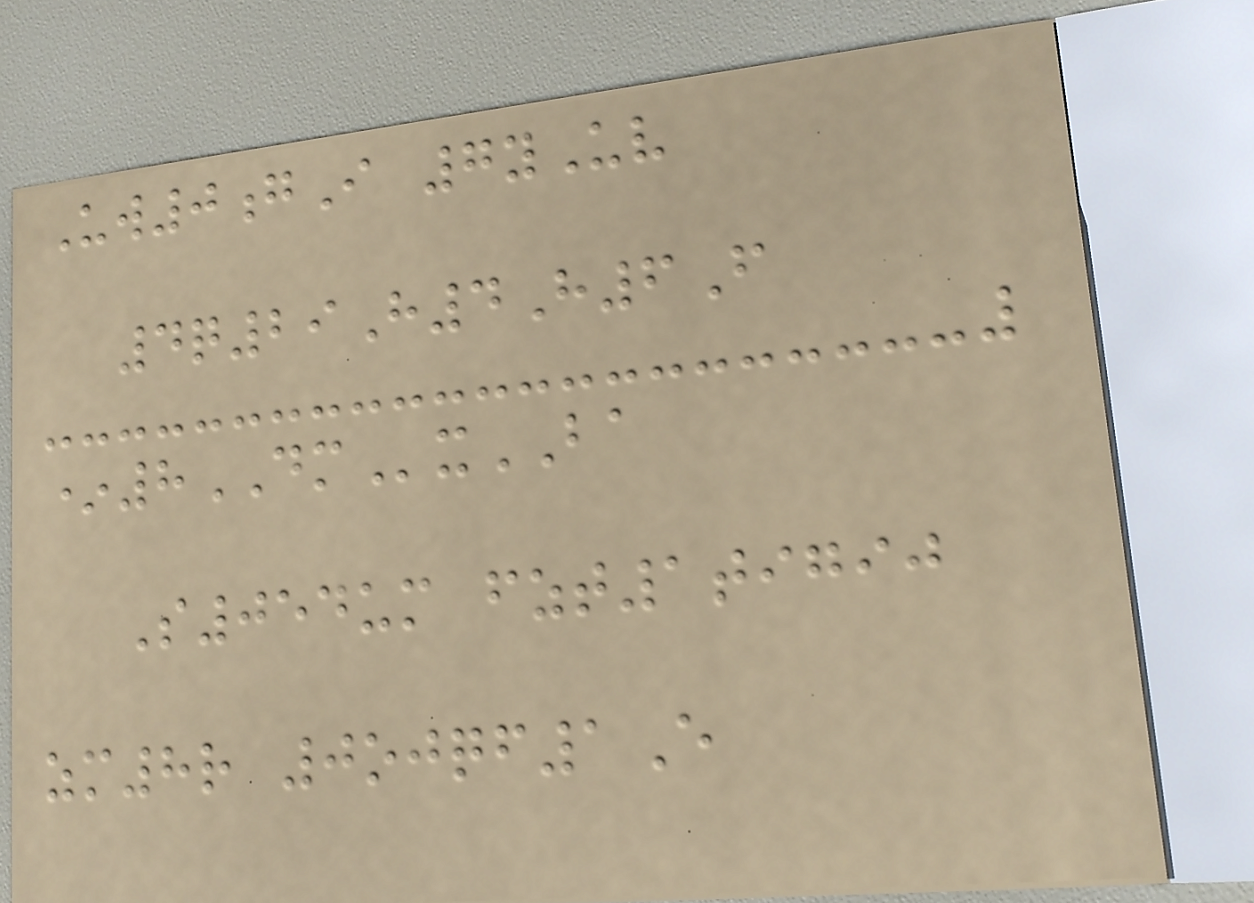Uw0gI 7yUv
4q29H4H6F
*8DMxBA
S054um fzt1tigij
zm8r 0ojqf1E
